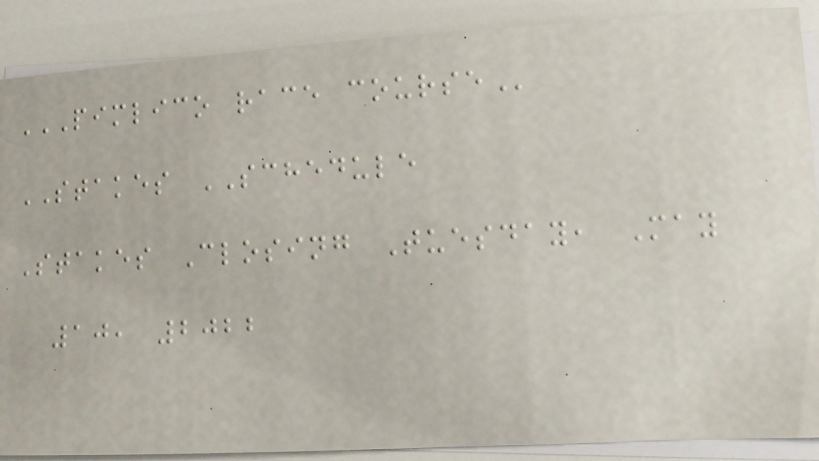PIMLICO RACE COURSE
STAKES SCHEDULE
Stakes Closing Tuesday, May
10, 2022
